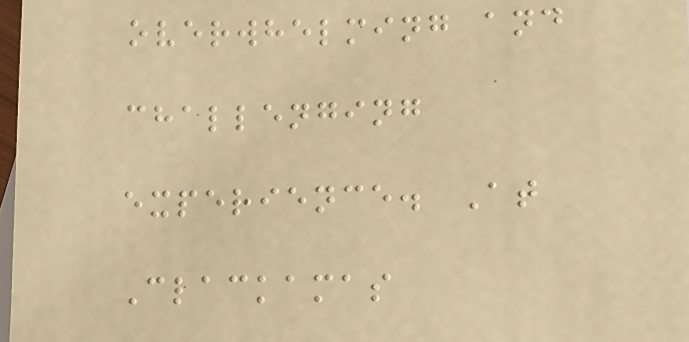overwhelming and
challenging
experience. At
Clackamas
